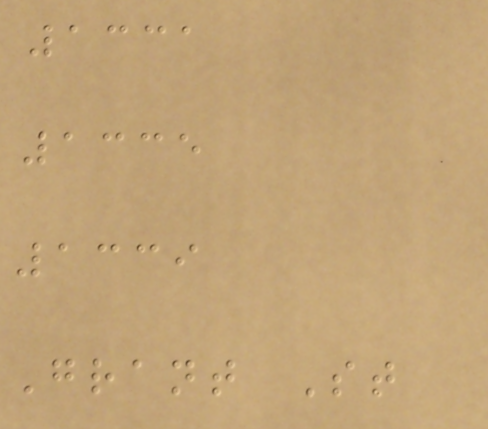1331
1335
1339
Grant St
